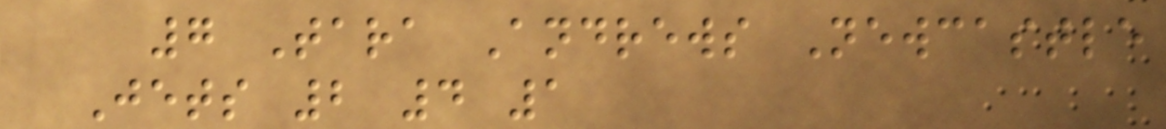7 Tara Andrews Newcastle
Jets 2 4 1
